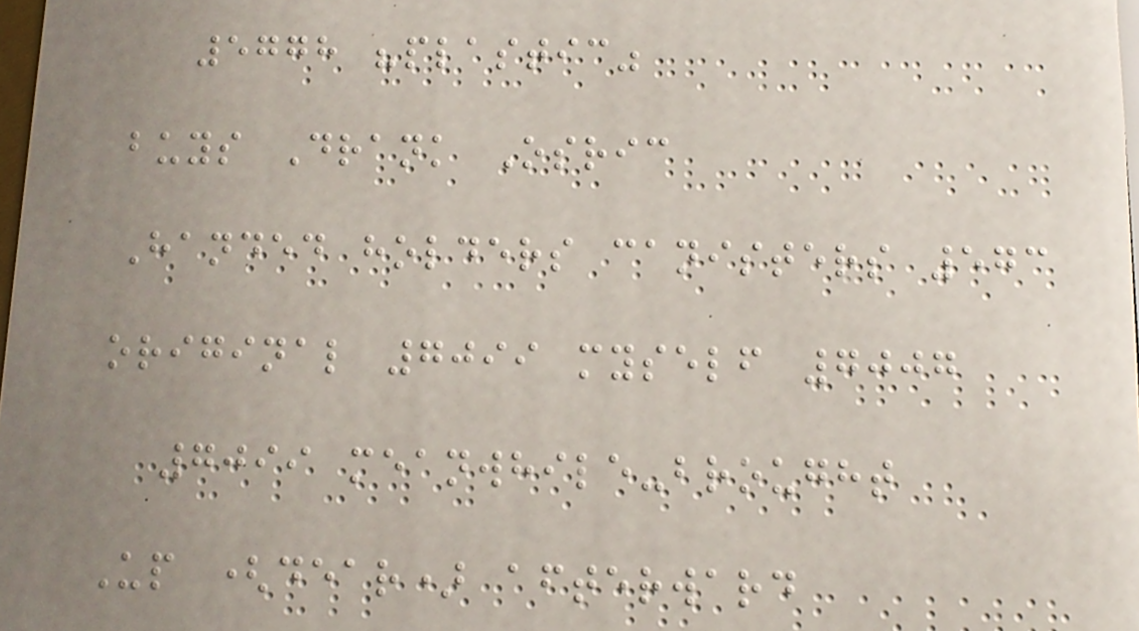5778 "plastic"
buys Drank Osric
Handed holders canisters 573
original 7099 myself 7007
7099 meanwhile-brought
Up (dear) afterward
